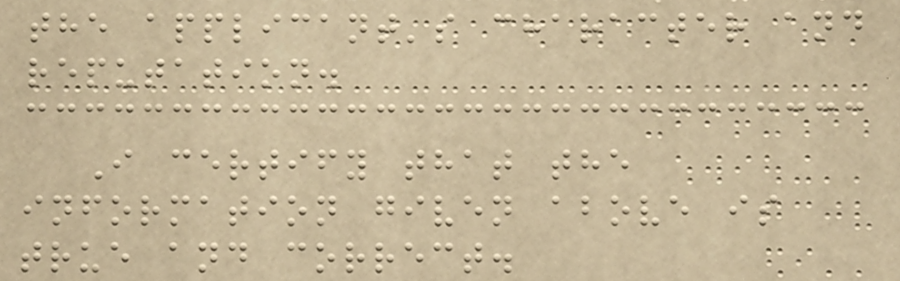the applicant's character and
reputation.
I certify that the
information given above is
true and correct.
